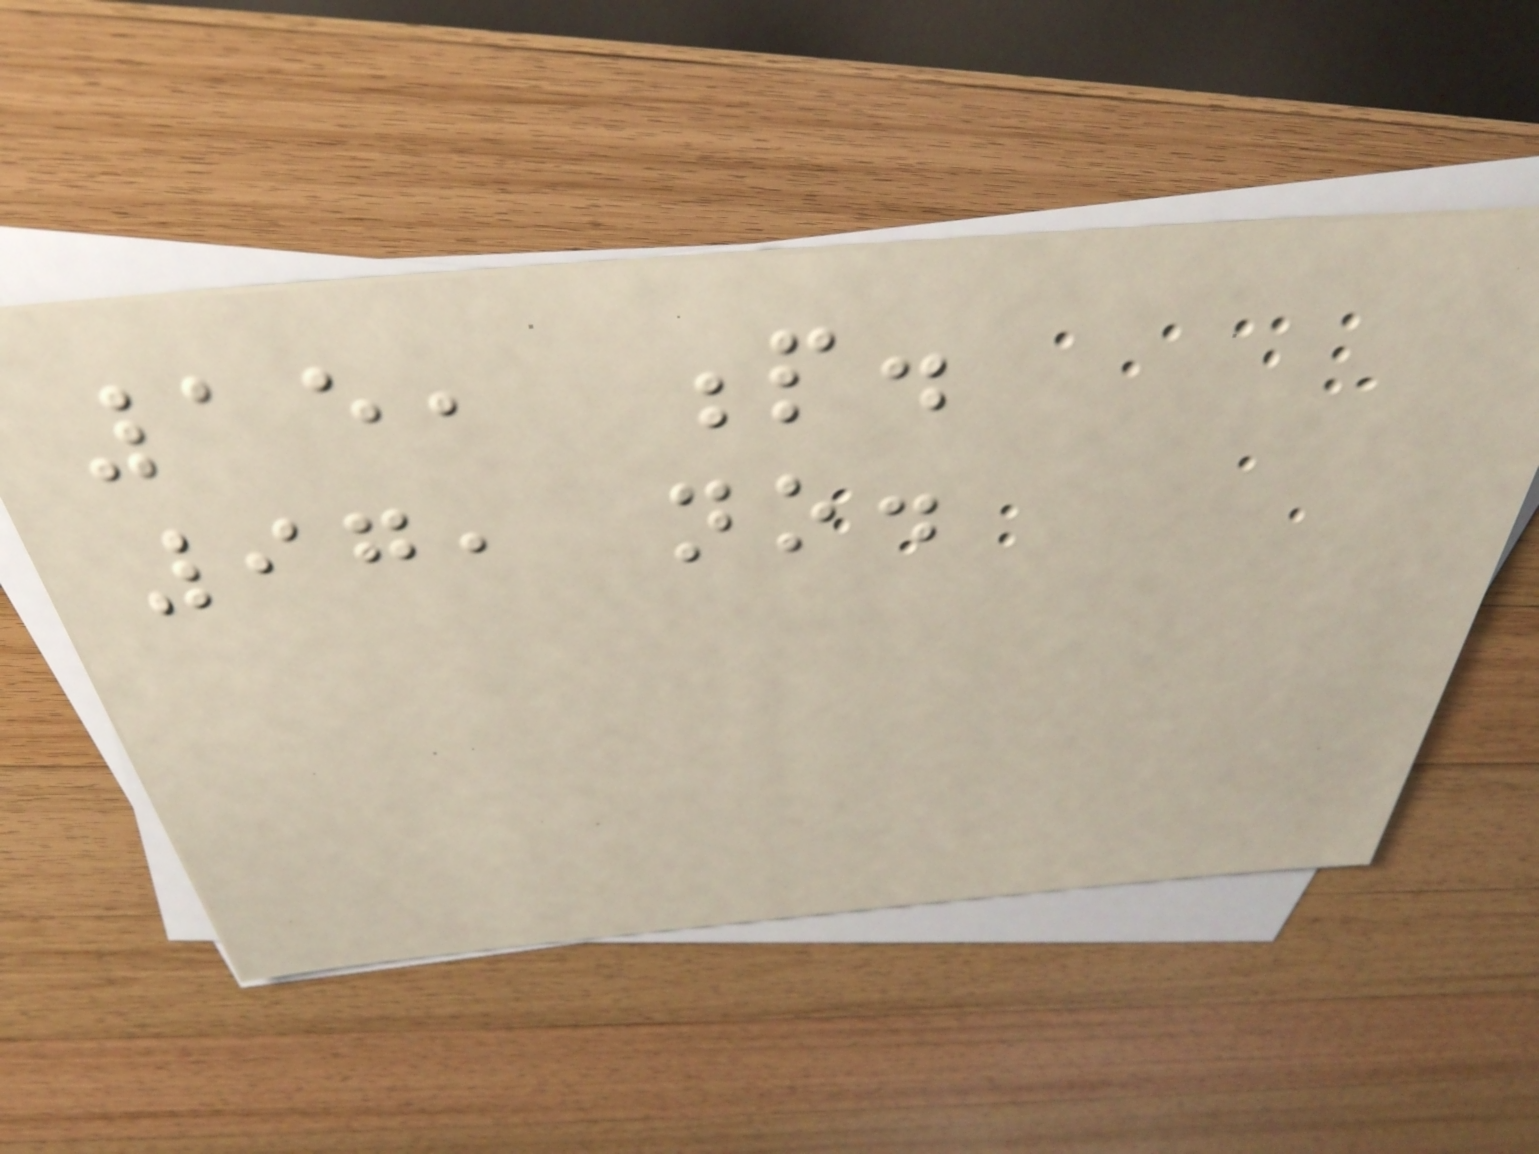15, p.
97, no.
